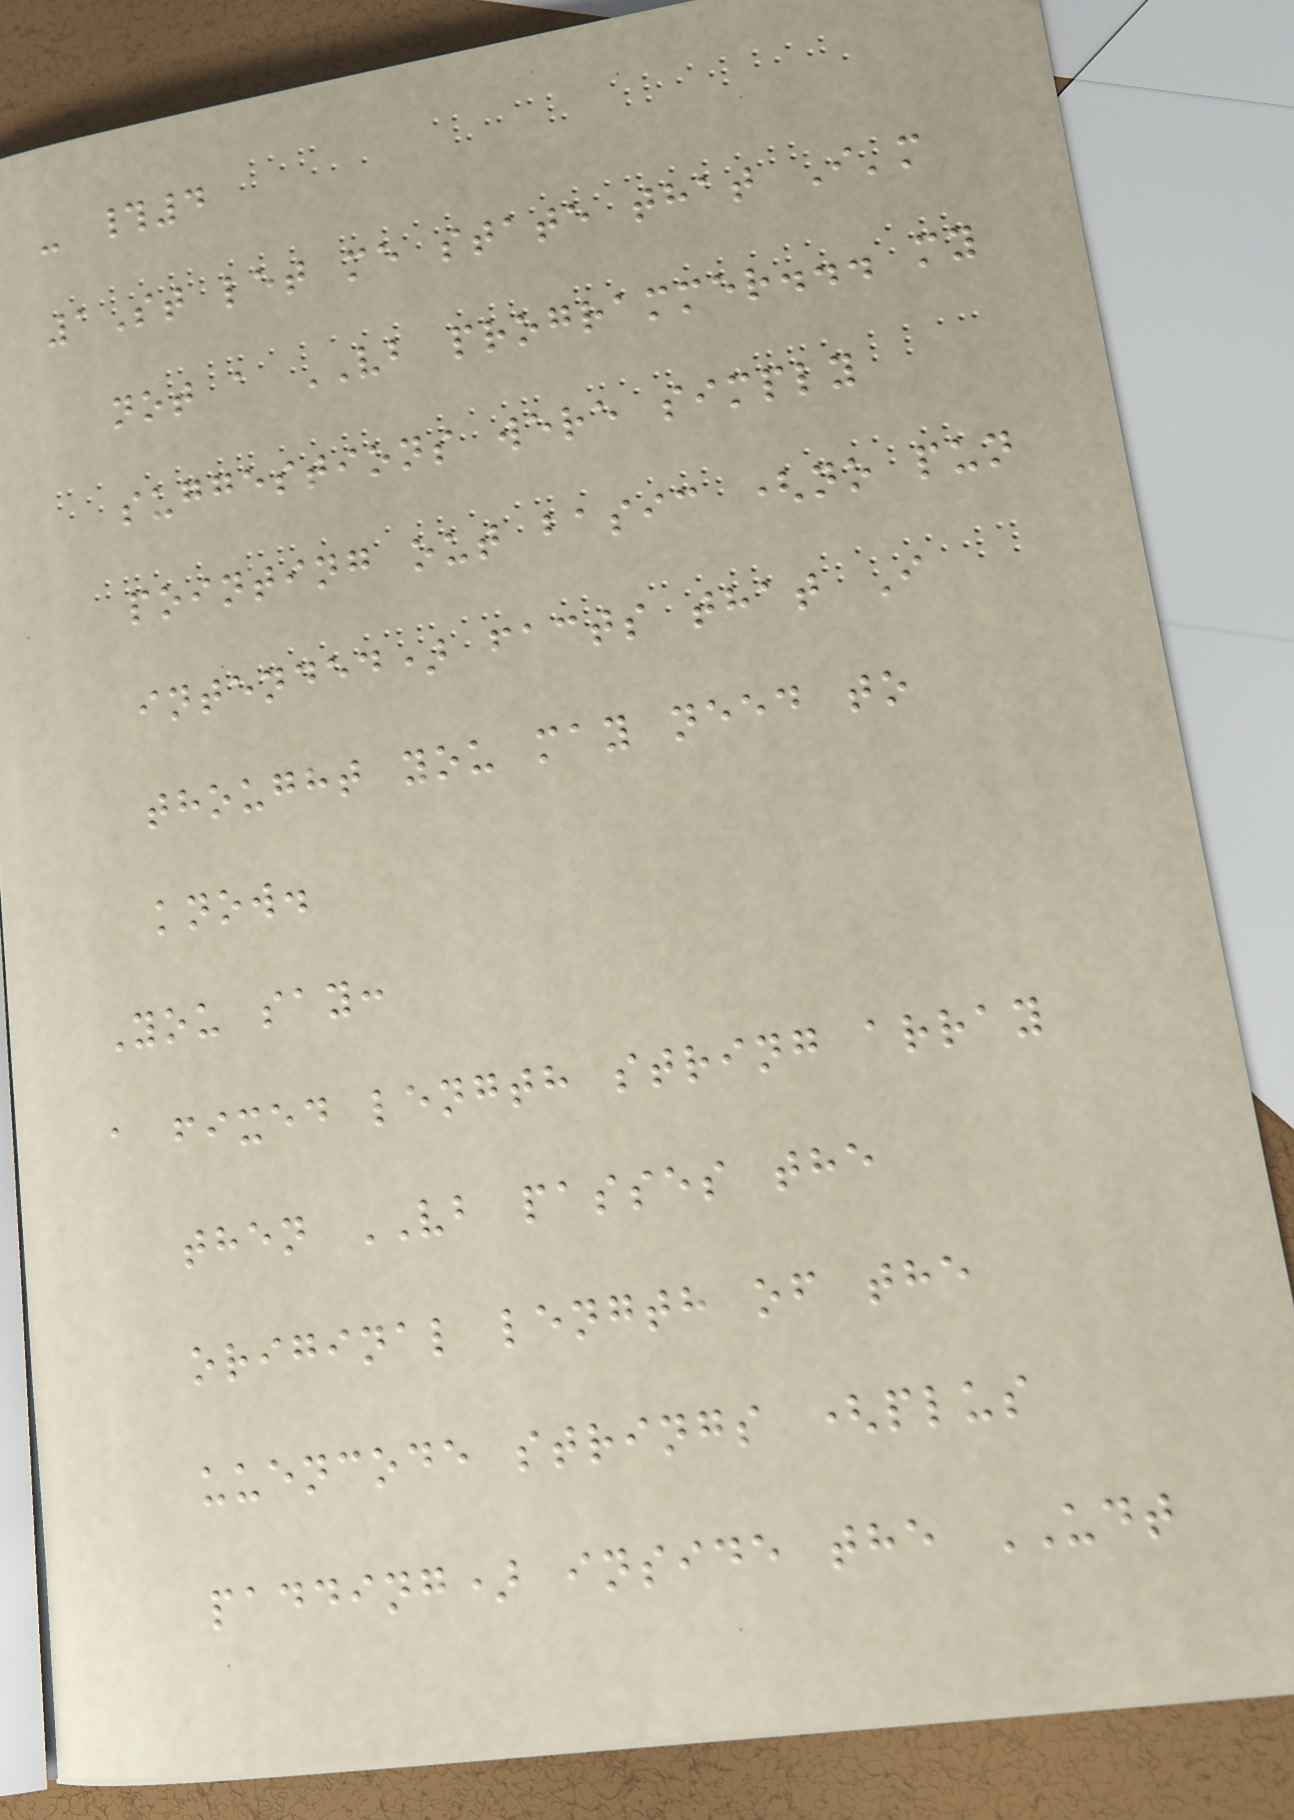- #4
1St let me state that I'm
not a VB programmer... my
suggestions were simply
pointing out basic (no pun
intended) facts that I
thought you may need to
know.
You say:
a fixed length string array
then VB passes the
original length of the
uuencode strings (plus
padding) inside the UDT
